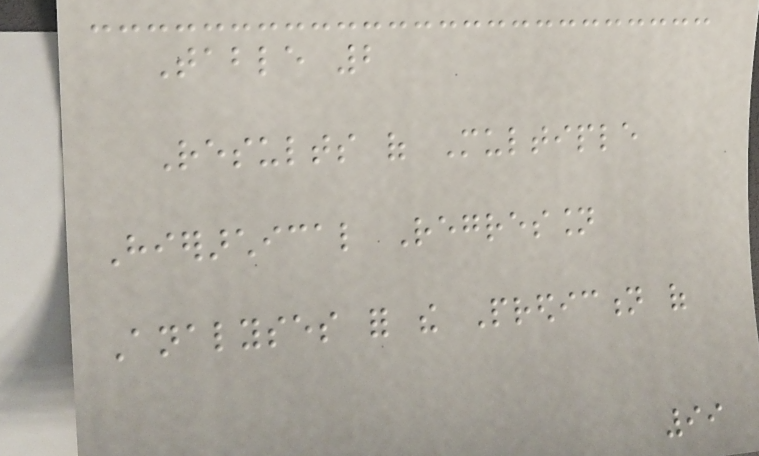Table 2
Results of Multiple
Hierarchical Regression
Analyses for the Prediction of
99
